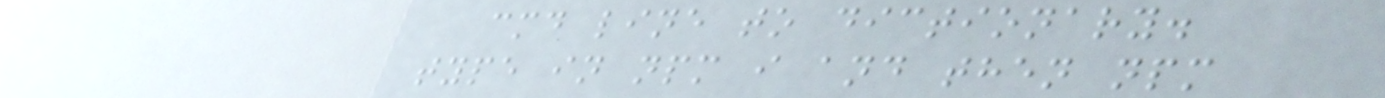cmd line to dictionary.
type in npm i and then npm
